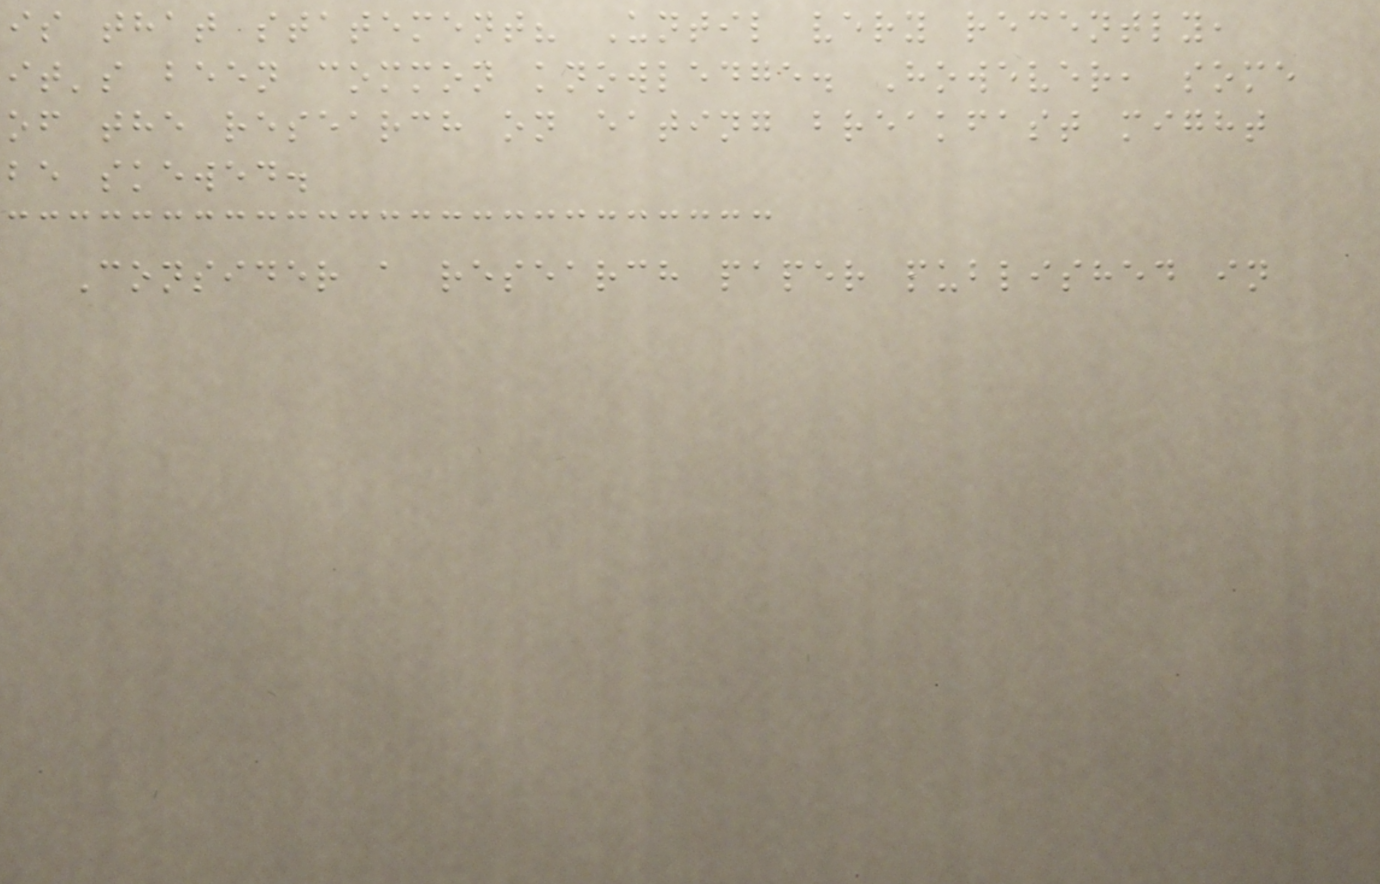is that statement? Until very recently,
it's been common knowledge. However, some
of the research on eating breakfast might
be skewed.
Consider a research paper published in
